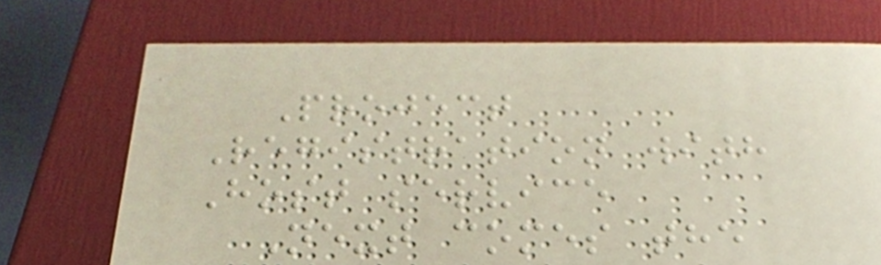Project
Registration with
Host service
Next comes the
